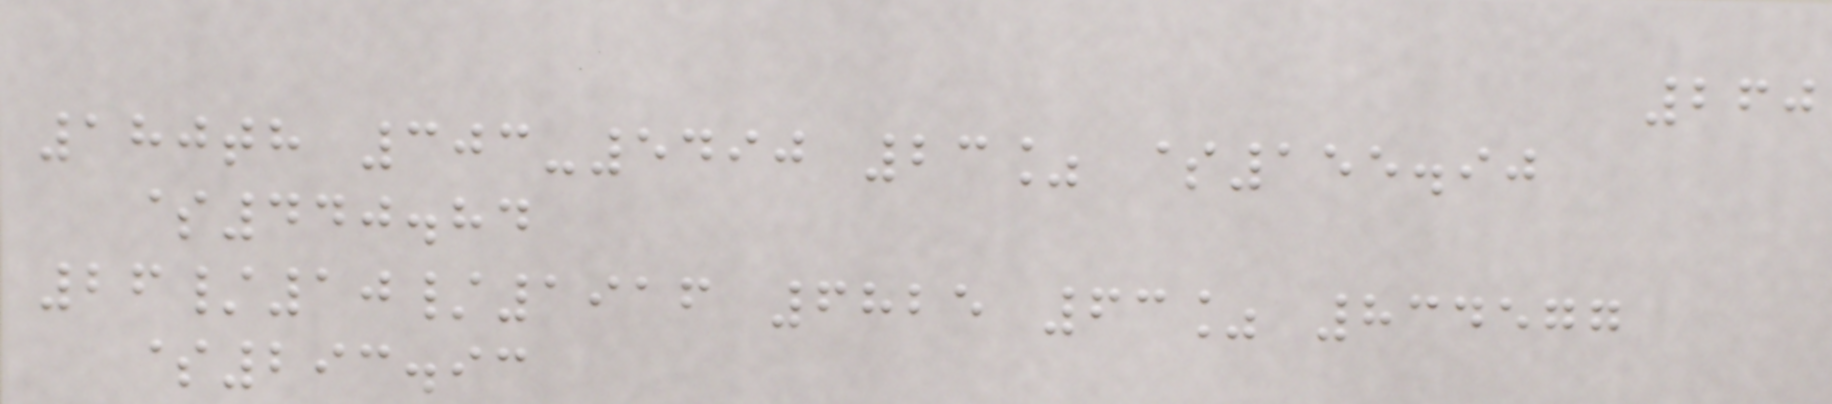260
180th 303-5490 23% $155.90
$440.84
26/10/1916 6825 63% 834577
$293.93
